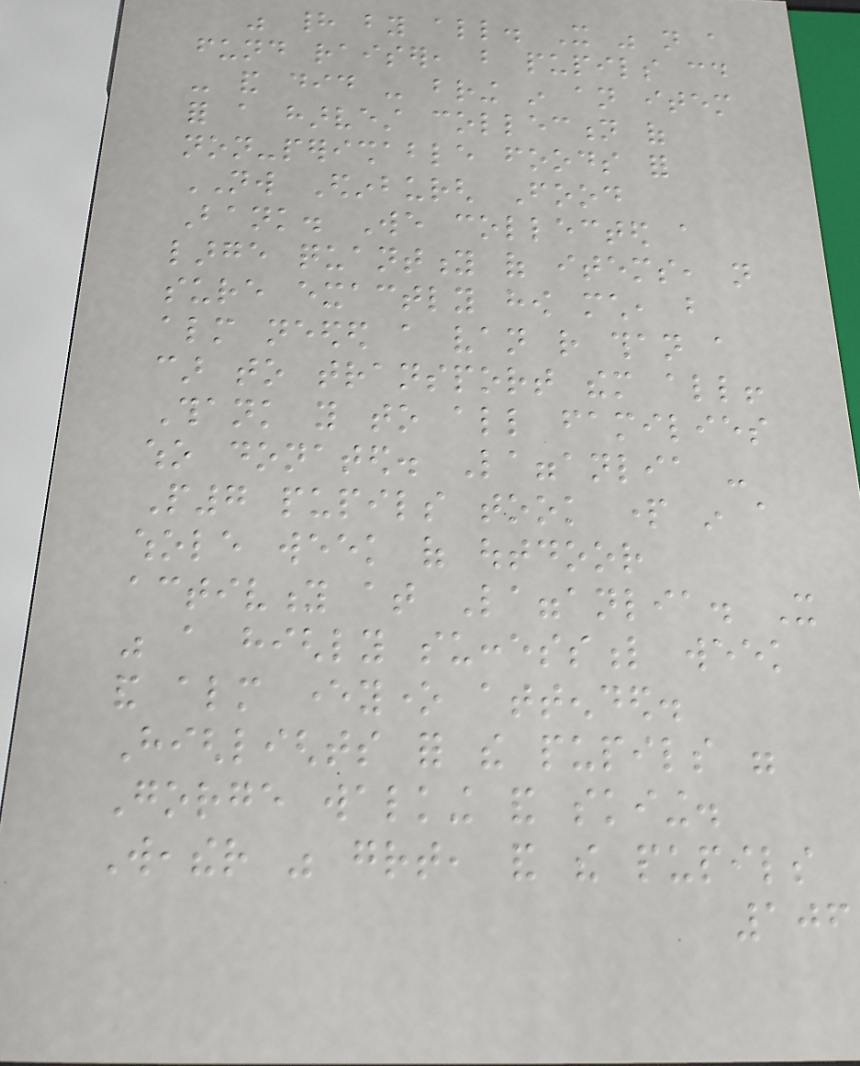was had by all. It was not a
fund raiser, but pupils could
- and did - bring in an item
for a harvest collection of
non-perishable foods for
NW Edinburgh Food
Bank. We collected a
large quantity of items, not
sure exactly how much, but
almost needed a van rather than a
car to transport them all!
Thank you to all families
who donated. Lagganlia -
P7 pupils took part in a
whole week of outdoor
activity at Lagganlia. It
was a highly successful week
and almost everyone attended.
Highlights for the pupils were
Gorge walking and skiing.
Weather was great, and the pupils
106
